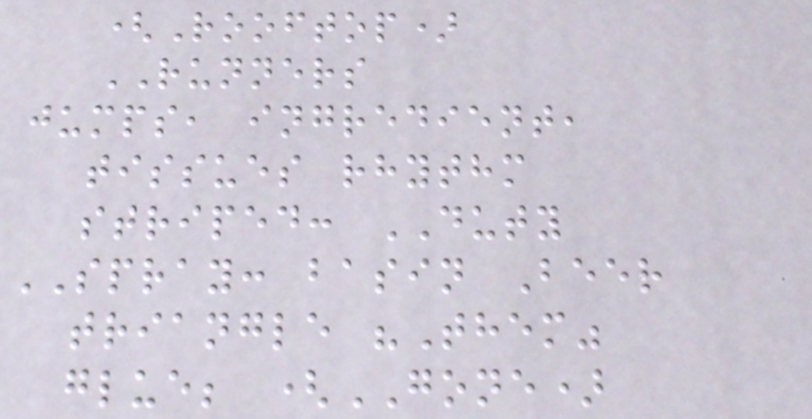(Rooftop)
RUNNERS
jumps, ingredient,
tissues rhythm
striped: DUTY
SPRAY: basin Beer
triangle "Them"
glue; (GONE)
